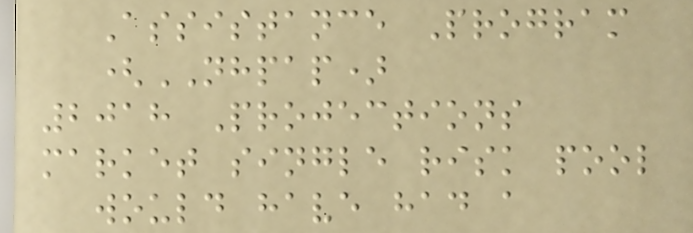Assistance Program
(NHPAP)
2018 Projections
market single risk pool
would have had a
